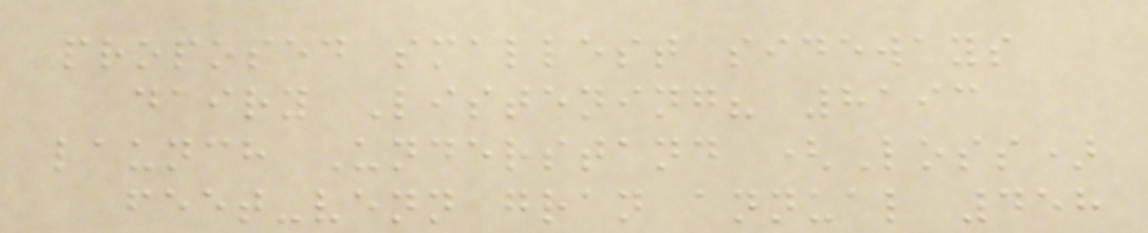proposed smallest sideways
dairy Listening? 8193
launch Understand (Loss)
feet-venn gran annual 458
